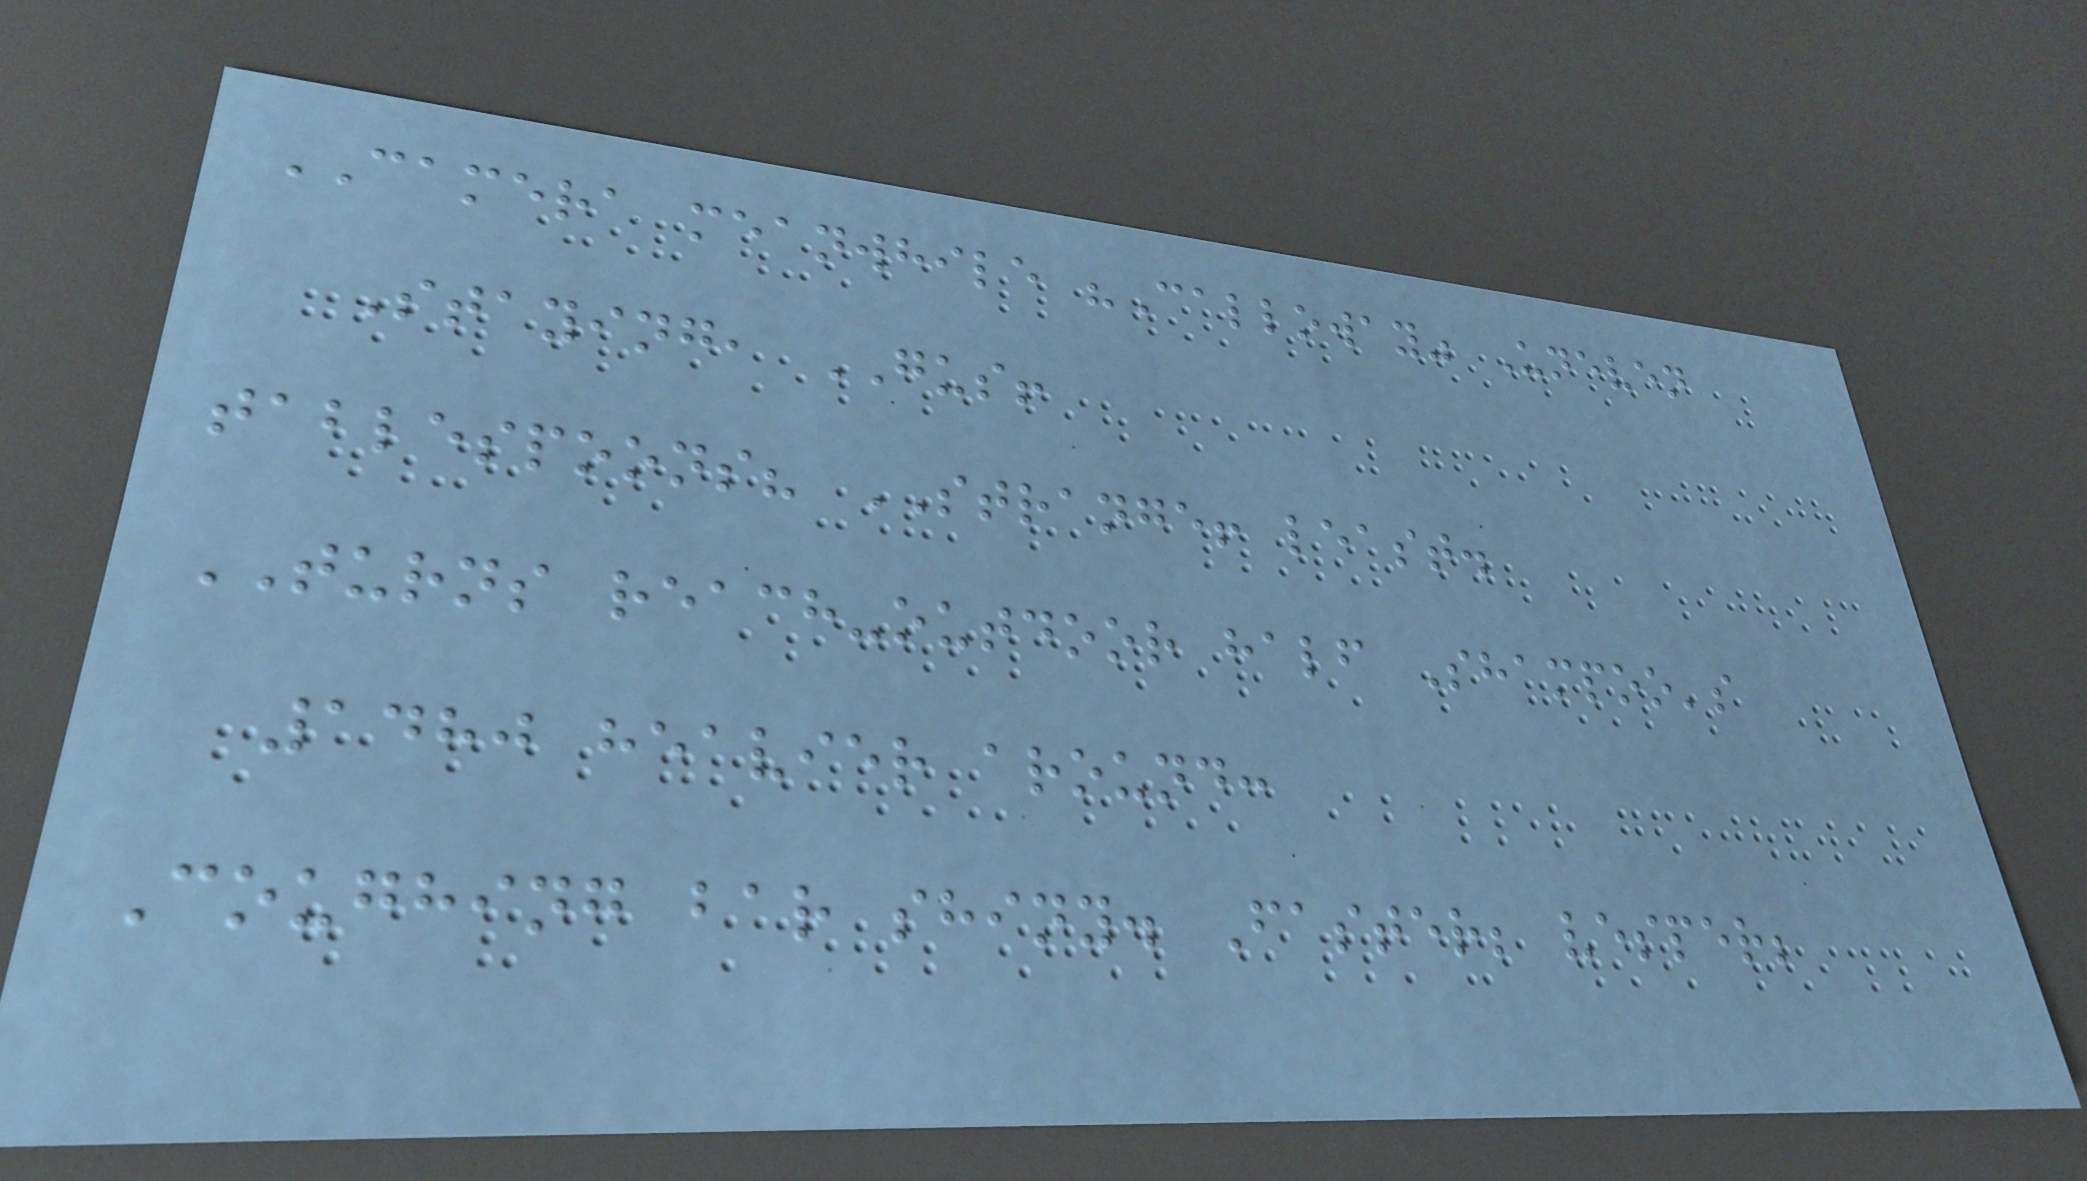CAMERA meanwhile "Calloway" Uneven
Staying, GUS!
tablespoons? STRANGE! least.
TURNS reach-outdoor half Shampoo's
1480 heavier around:
Coughing bar shiny. Faster; vesper;
